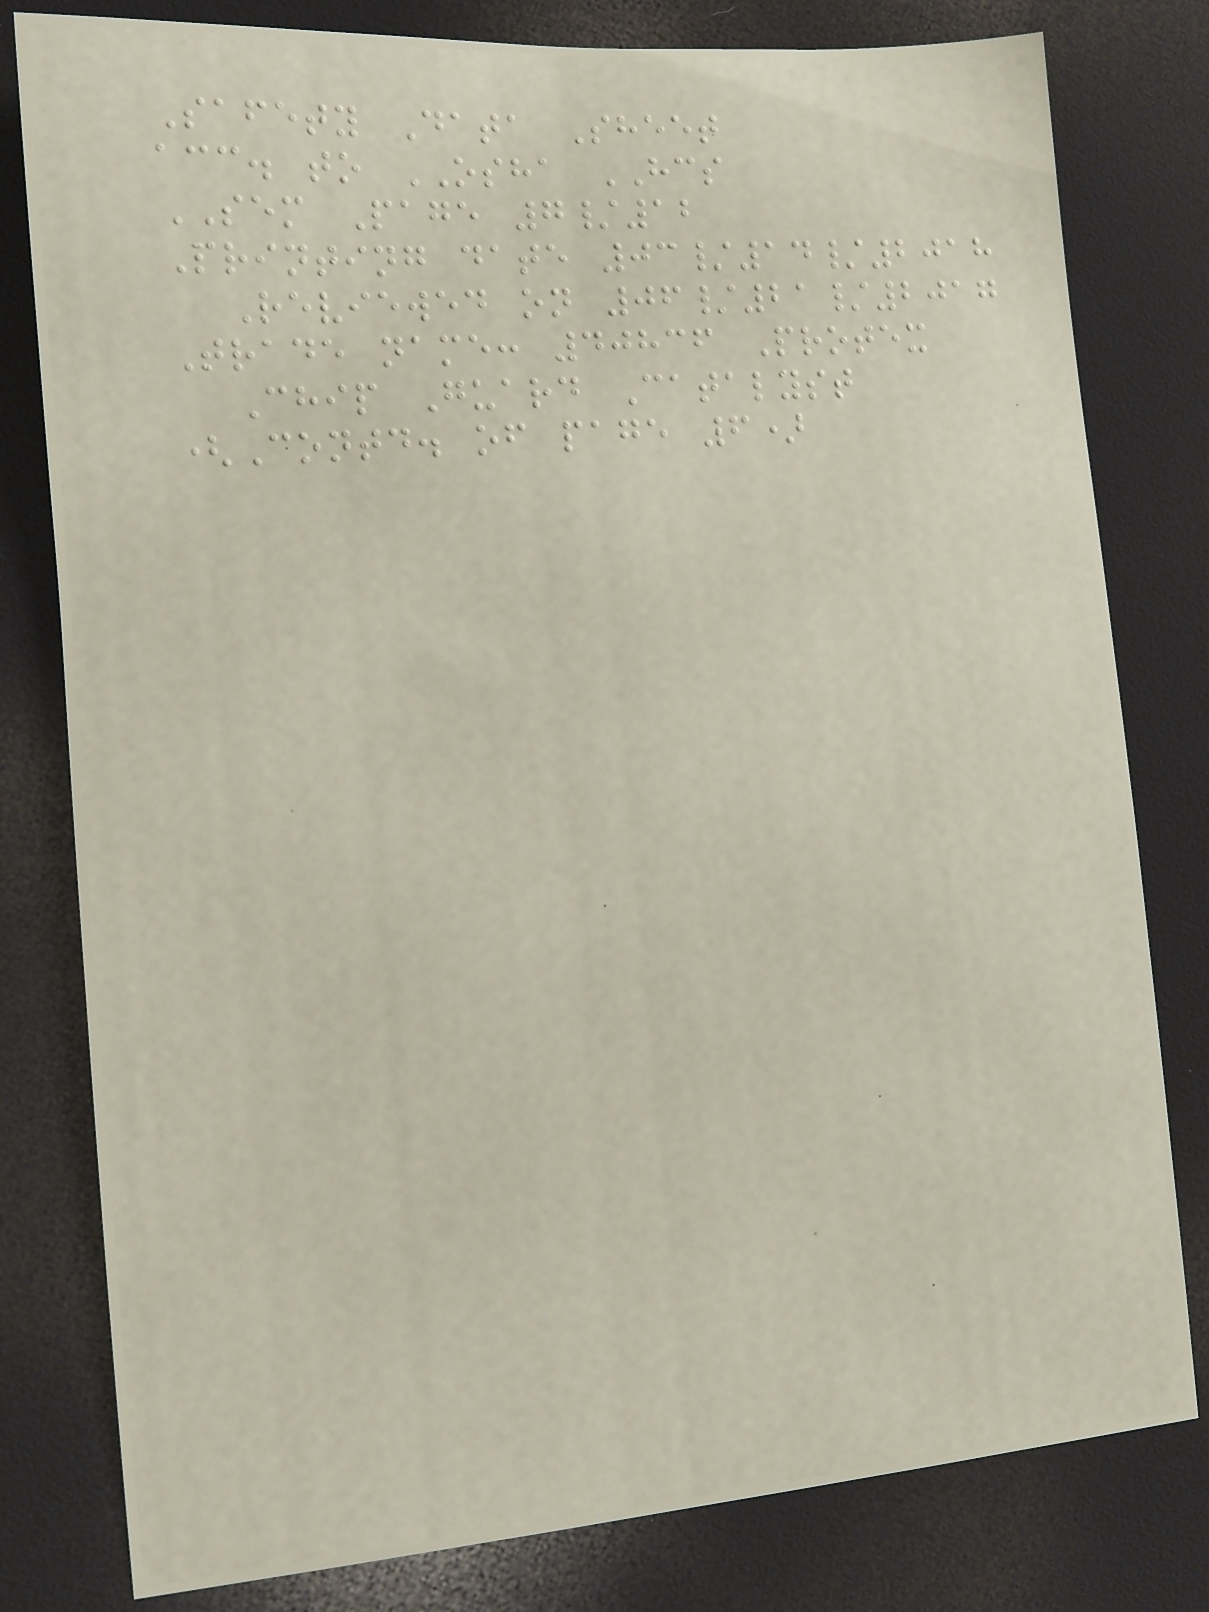Safety Data Sheet
acc. to OSHA HCS
SEM Page 7/12
Printing date 03/14/2018
Reviewed on 06/21/2017
Trade name: 40836 Protex
Chip Guard Catalyst
(Contd. of page 6)
